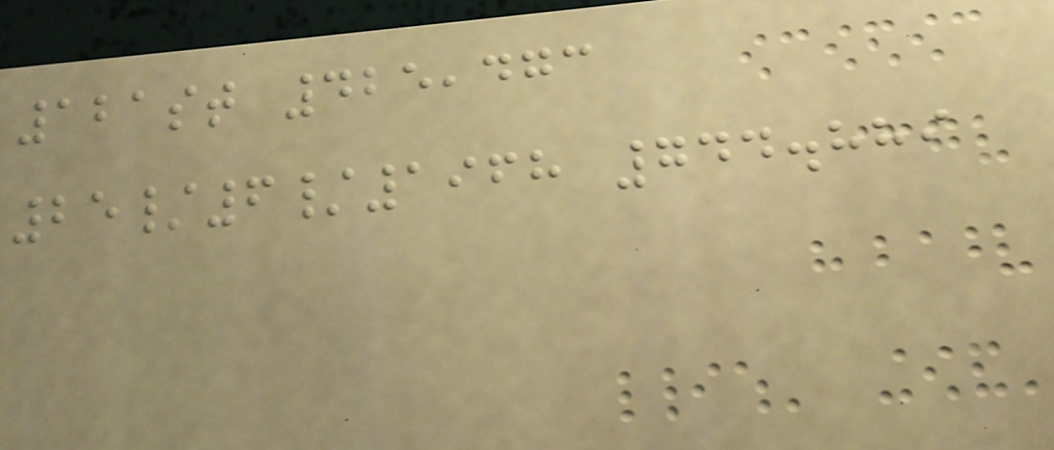121st 425,473
25/6/1968 744.889
